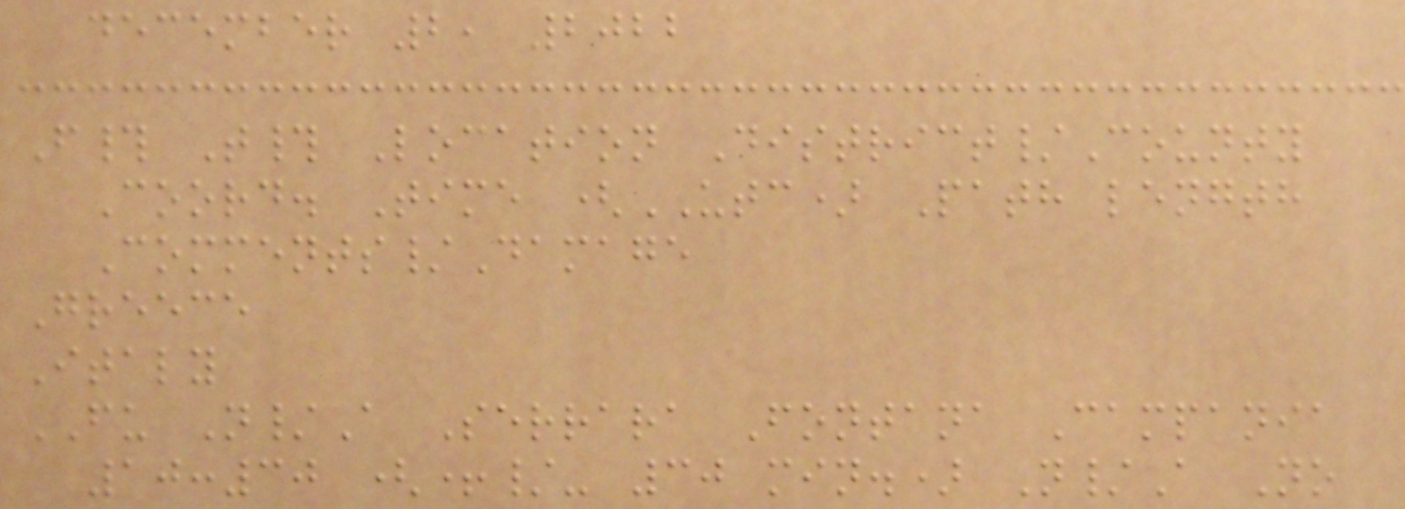december 2, 2022
F# T# Location District/County
Coord. Time (UTC) Path length
Comments/Damage
Greece
Italy
FU N/A Serrara Fontana Campania
10:30 (+/- 30 min.) N/A No
